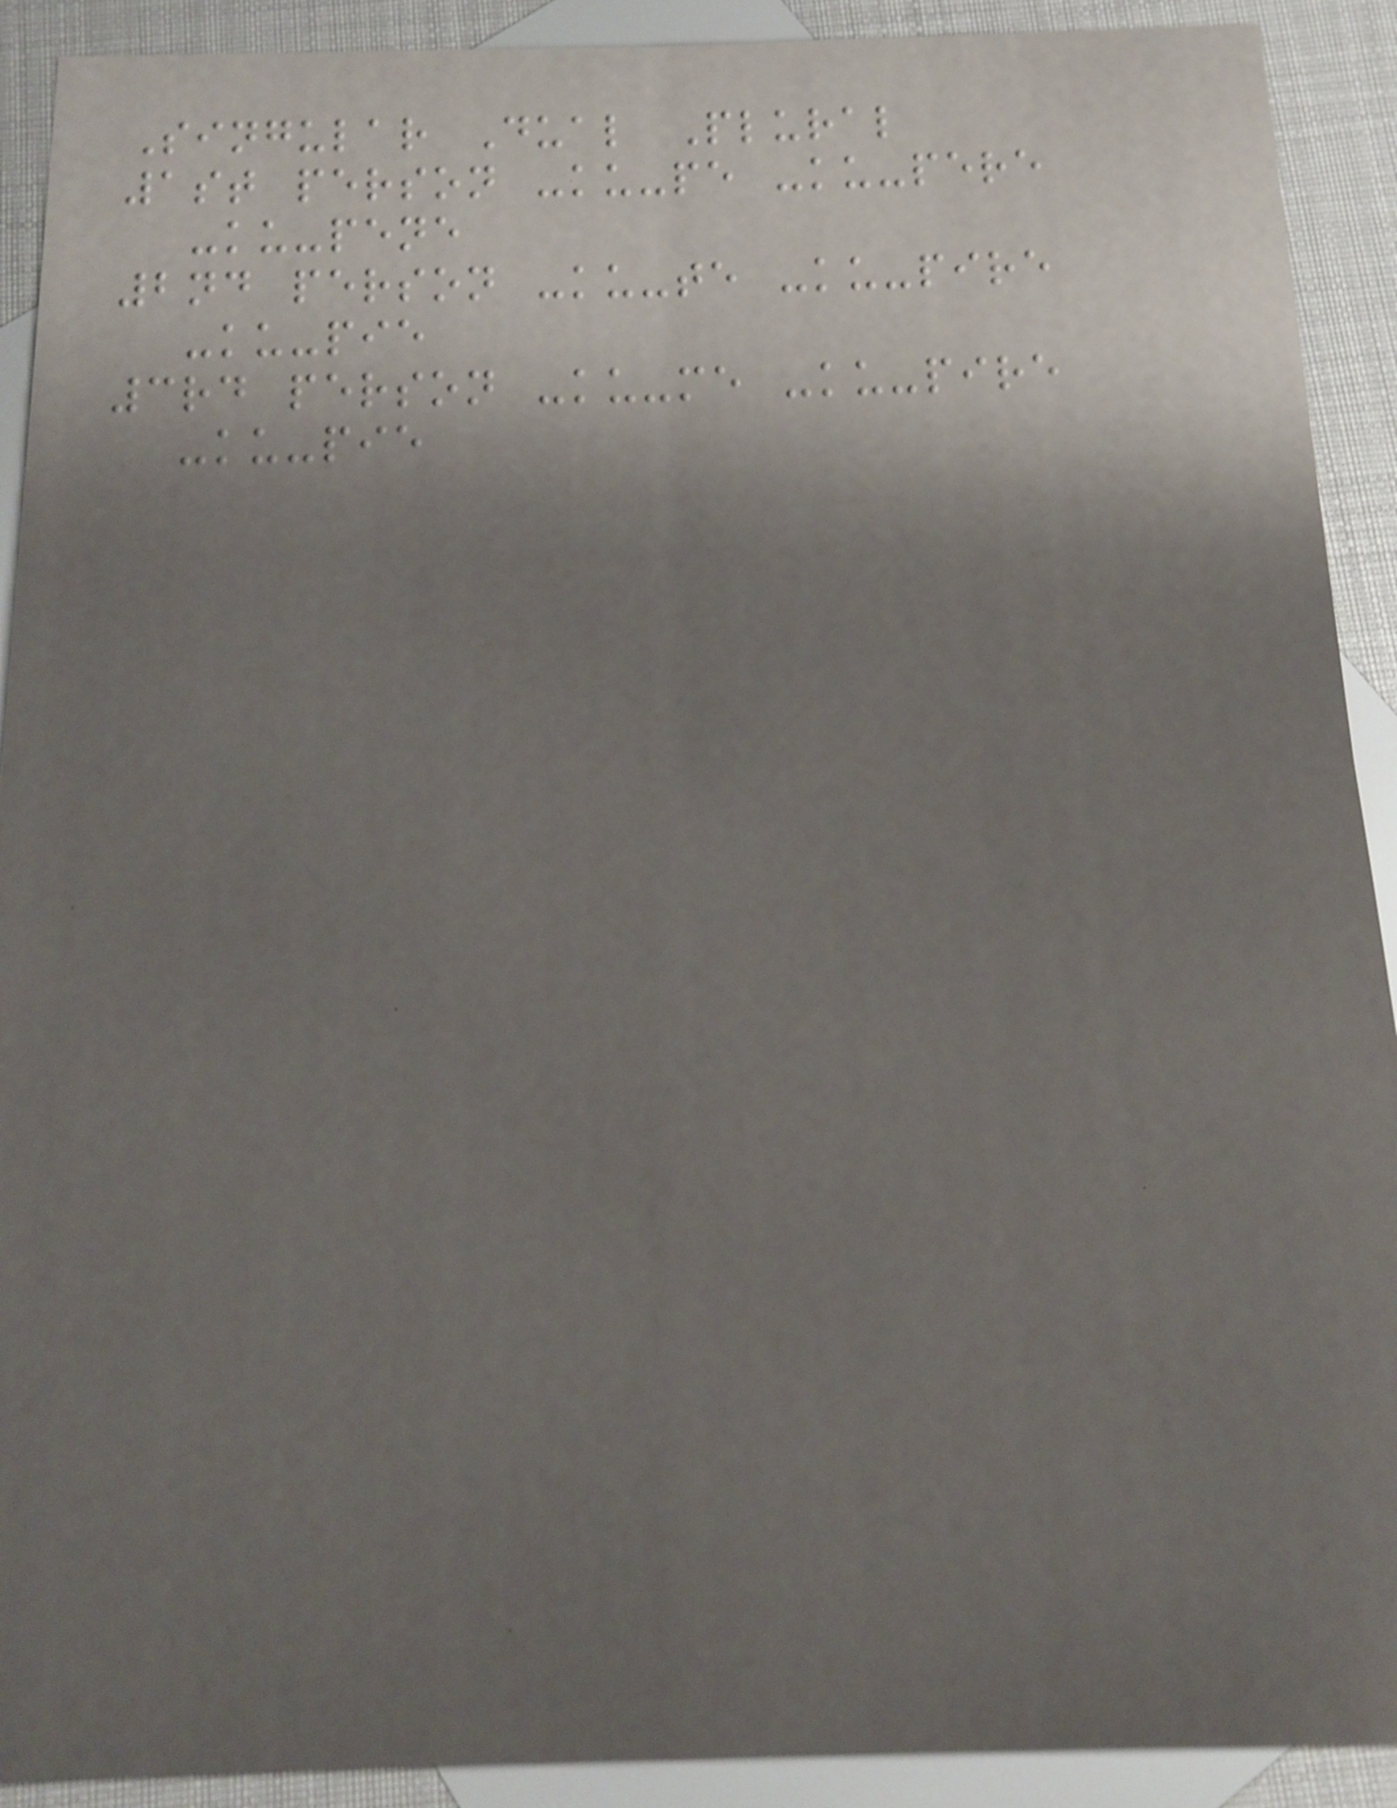Singular Dual Plural
1st person -ku-pe -ku-pere
-ku-pene
2nd person -ku-te -ku-pire
-ku-pie
3rd person -ku-me -ku-pire
-ku-pie
